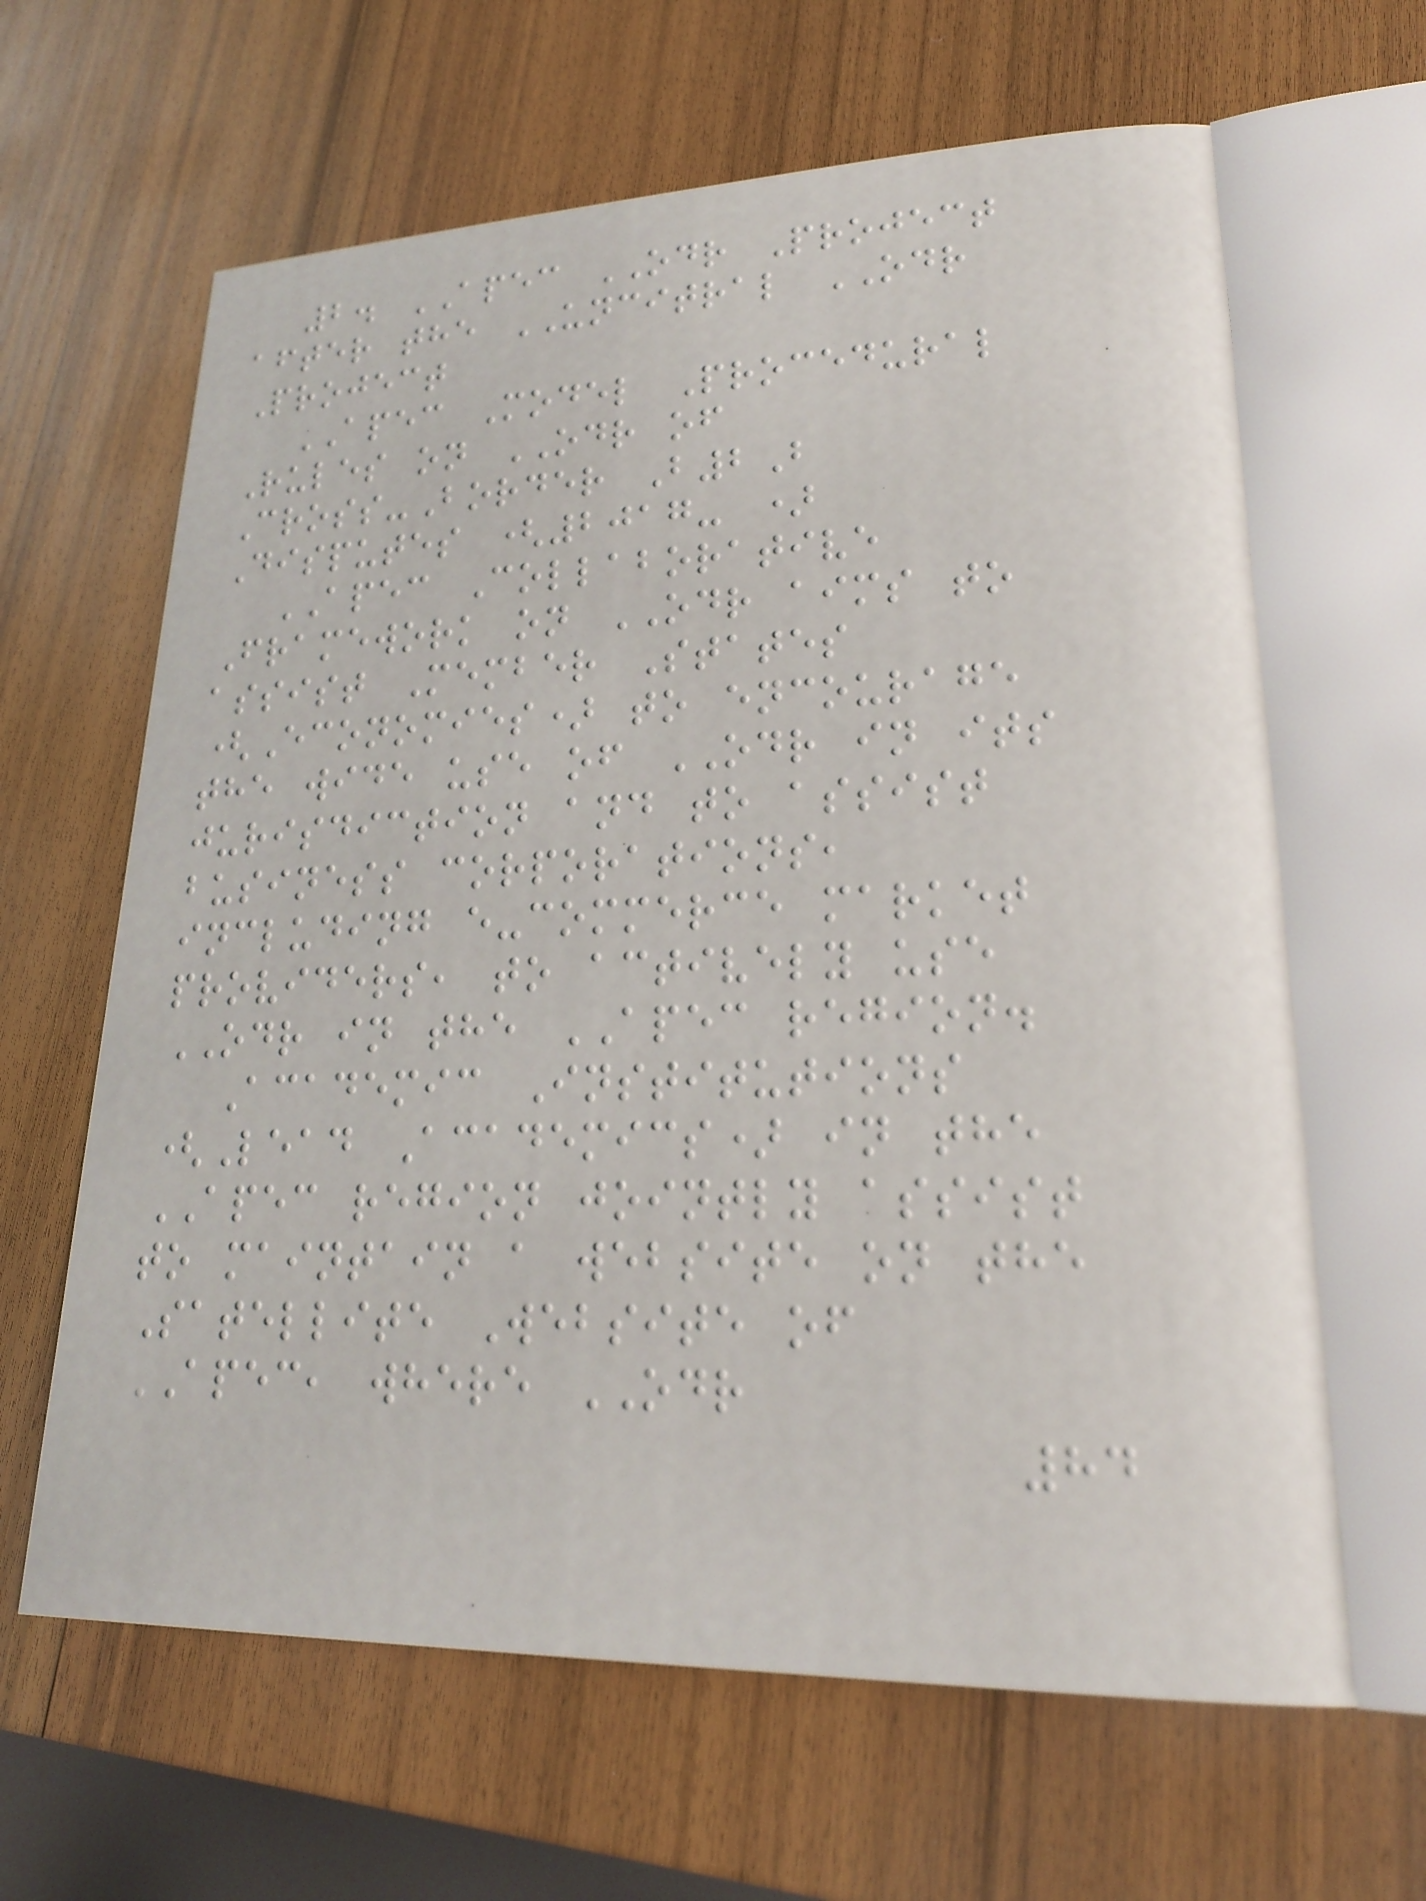2. APEC ODR Project
after the UNCITRAL ODR
Project
APEC Model Procedural
Rules on ODR of
Cross-Border B2B
Disputes (2017- )
APEC Collaborative
Framework on ODR aims to
assist Member States
(Economies) to encourage
the wide use of ODR in its
jurisdiction and to assist
business corporations,
including e-commerce market
providers, to actively use
ODR in the APEC region.
Academic Institutions
(Lead Academics) in the
APEC region jointly assist
to maintain a website on the
Satellite Website of
APEC, where ODR
84
